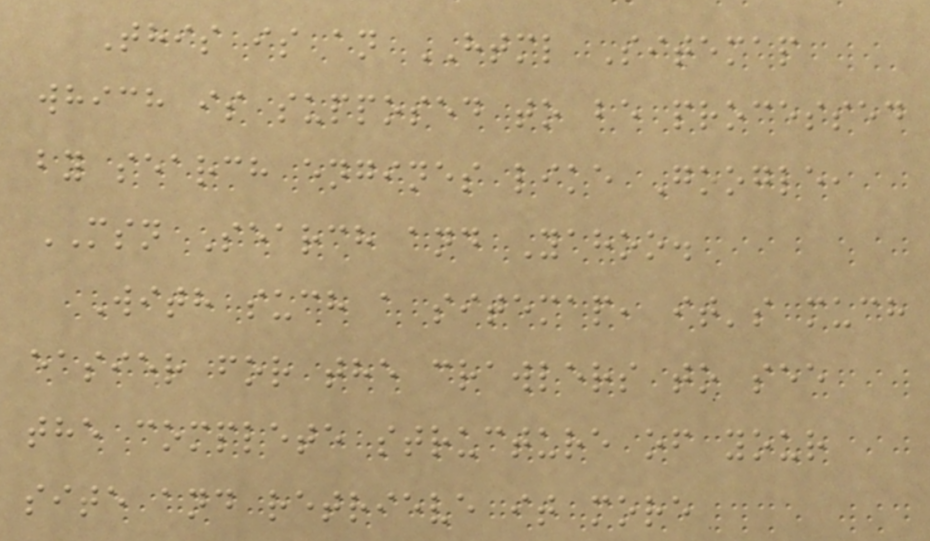This is an HTML Sitemap
which is supposed to be processed
by search engines like Google,
MSN Search and Yahoo.
With such a sitemap, it's much
easier for the crawlers to see
the complete structure of your
site and retrieve it more
